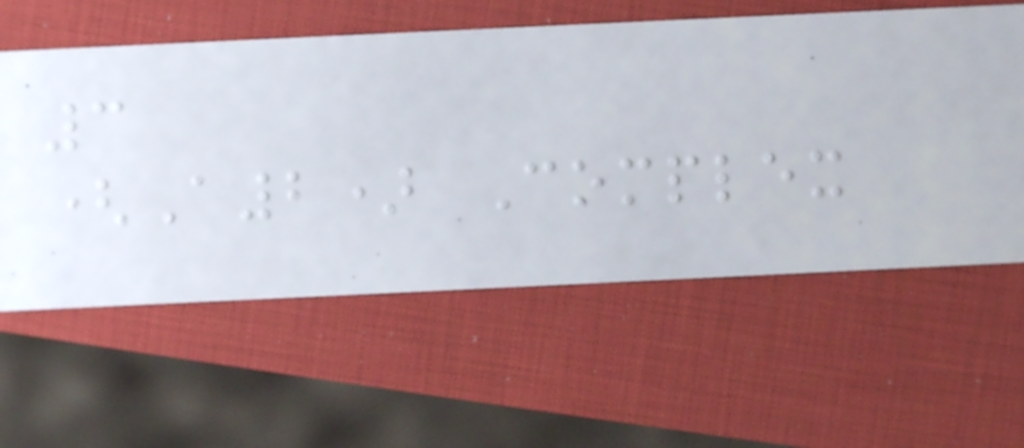3
(A2) Complex
